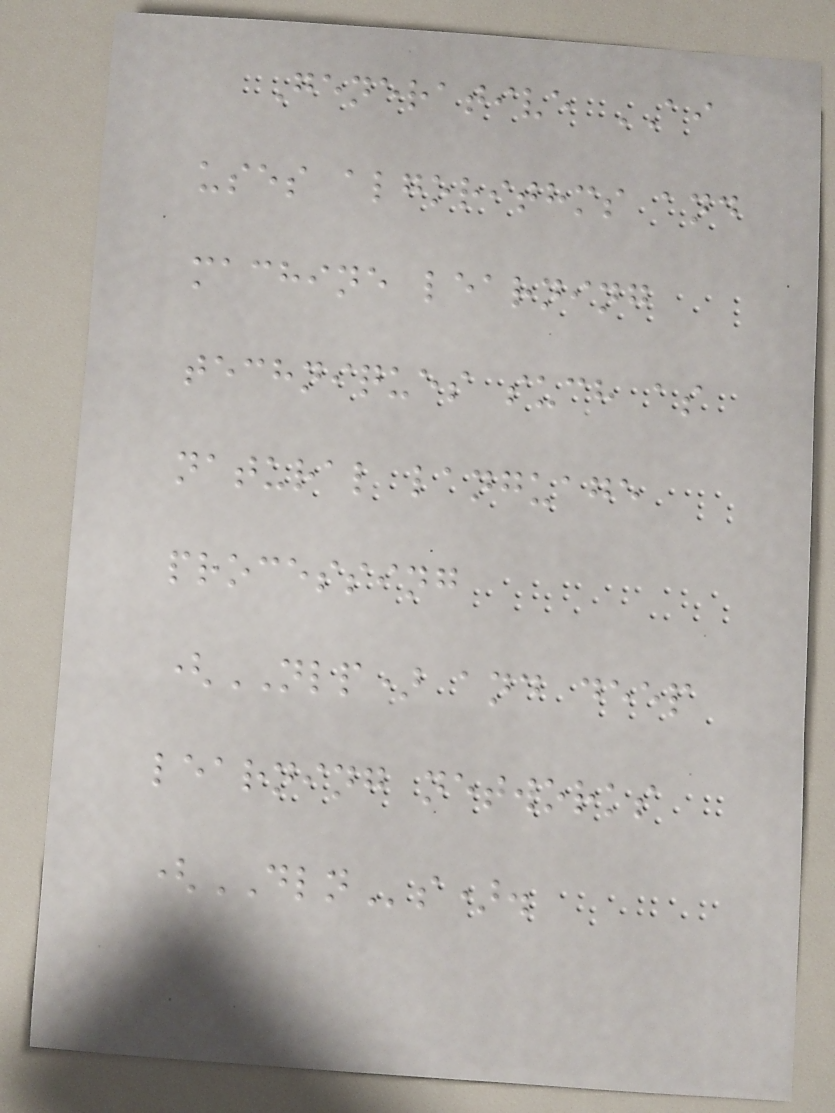Generative AI
uses algorithms and
machine learning
techniques such as
natural language
processing
(NLP) and deep
learning networks
(DLNs).
